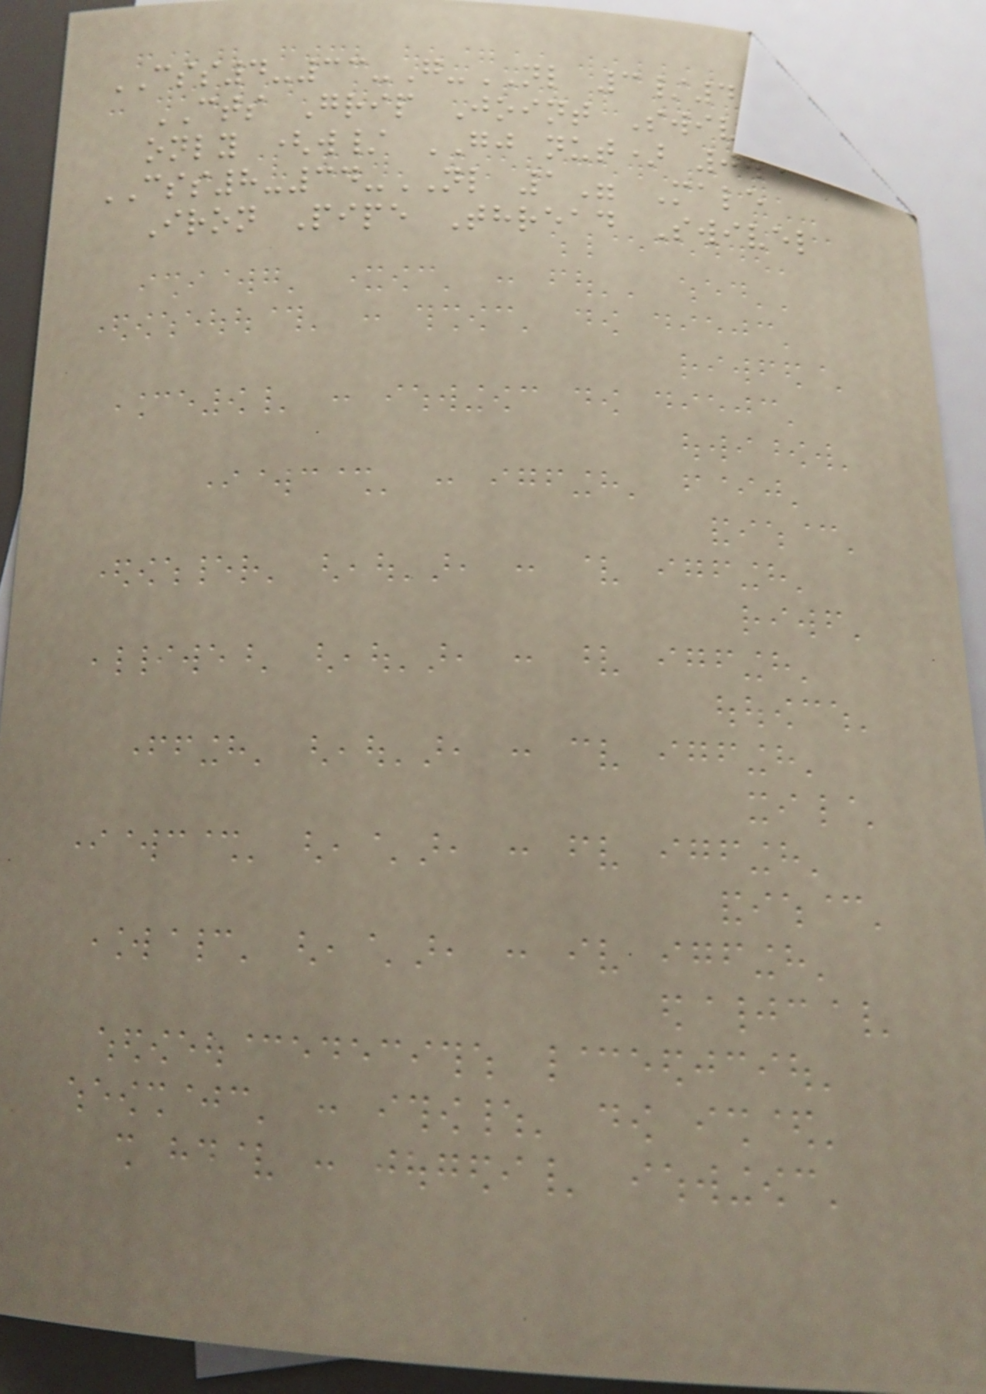CSS4-33-G-NL 3/4"
CTS Grip Joint Swivel
only (w/ GJ nut) 0.4
CSS8-34-NL 1" Male
Iron Pipe Thread Swivel
